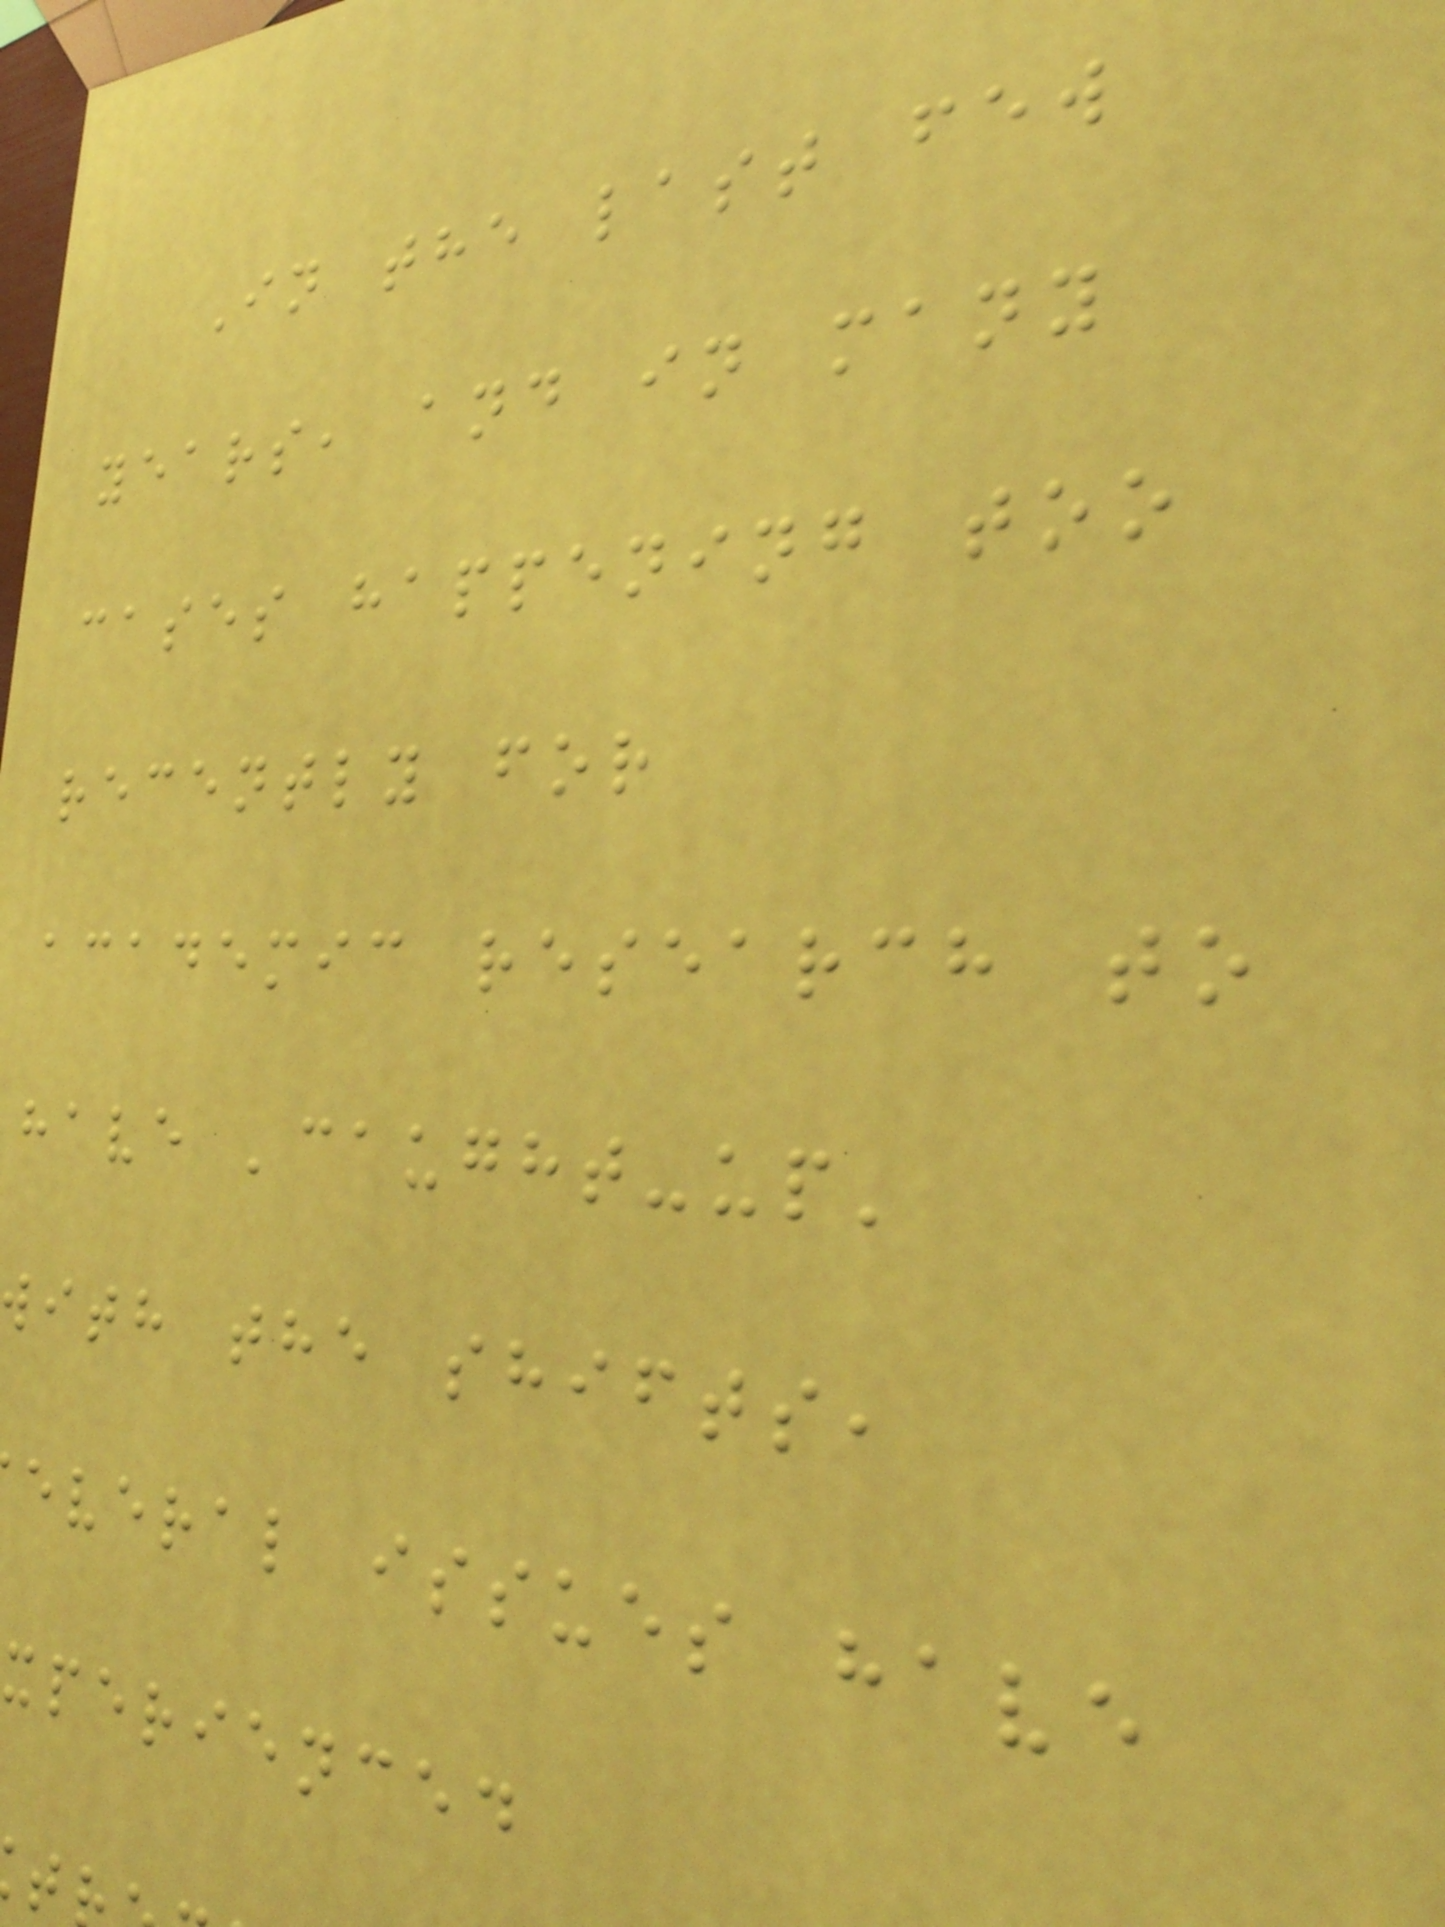In the last few
years, and in many
cases happening too
recently for
academic research to
have 'caught-up'
ith the shifts,
everal issues have
xperienced
